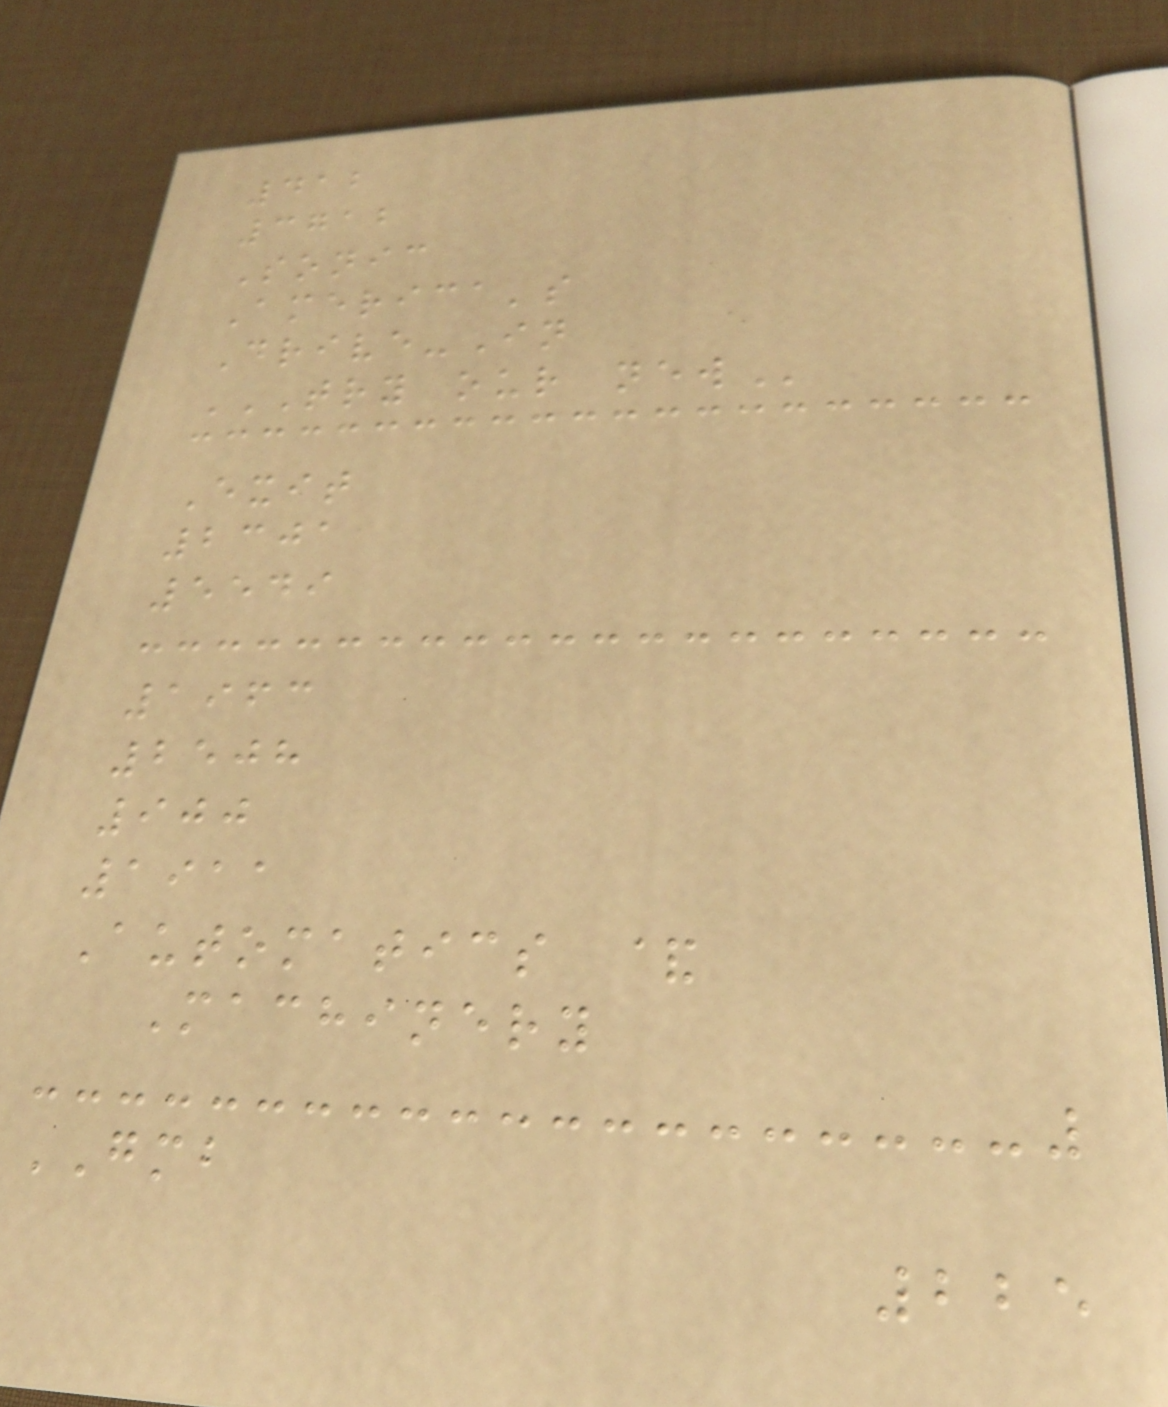412
3712
Sonic
America's
Drive-In
TRY OUR NEW
Exit
2301
5549
1963
2508
900
1911
Automatics &
Machinery
GMB
225
